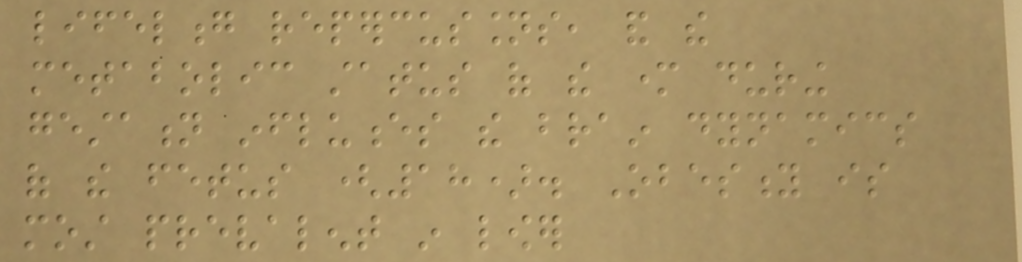lifelong repercussions, and the
metabolic status of the mother during
gestation influences the brain dynamics
of the fetus (18). Obesity is
most prevalent in lower
